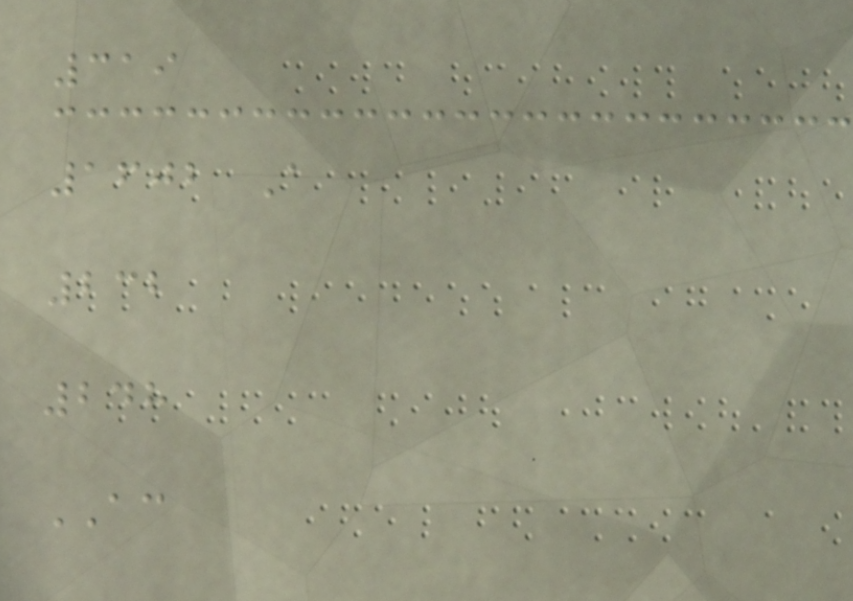319
1602 A
232
248
AC
